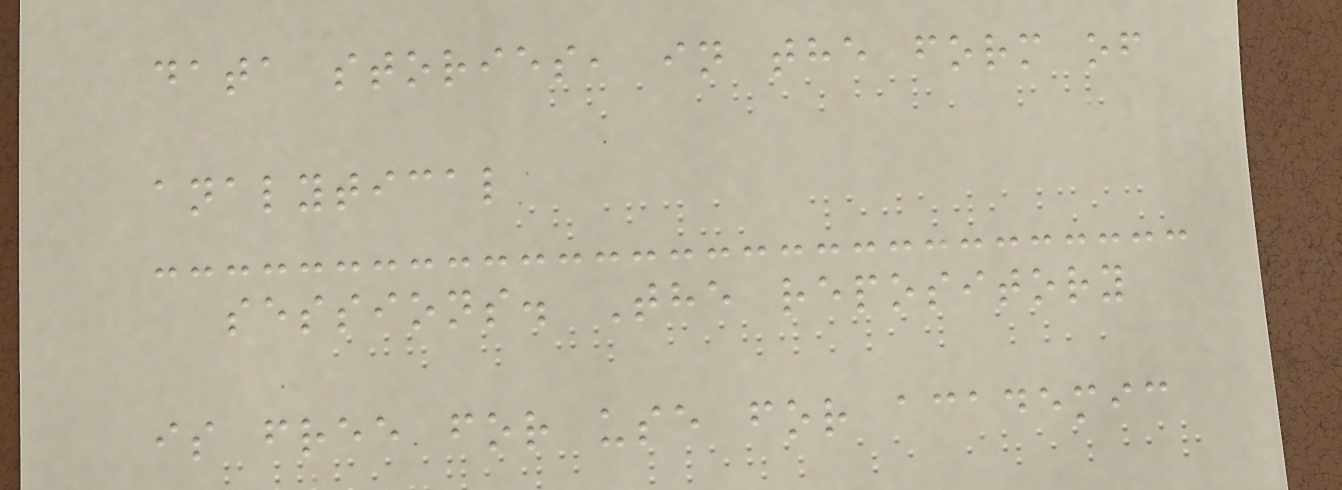data stories, in the form of
analytical
sessions. The repository
is free for use for academic
